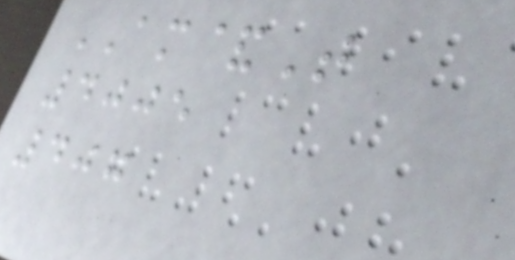AM&T
4005
407
